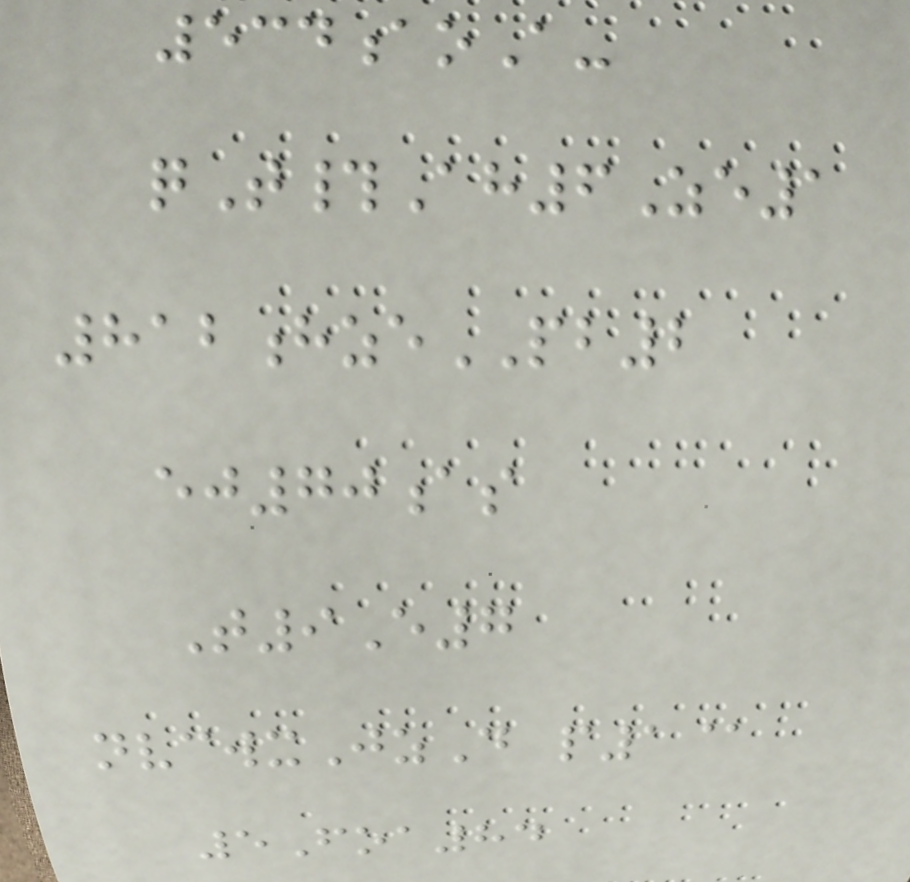534aoA-
qT#Ah6Ze1
812hzePB2
ej70as
T9E7
nvcwxJzD p1@
5Foa84
